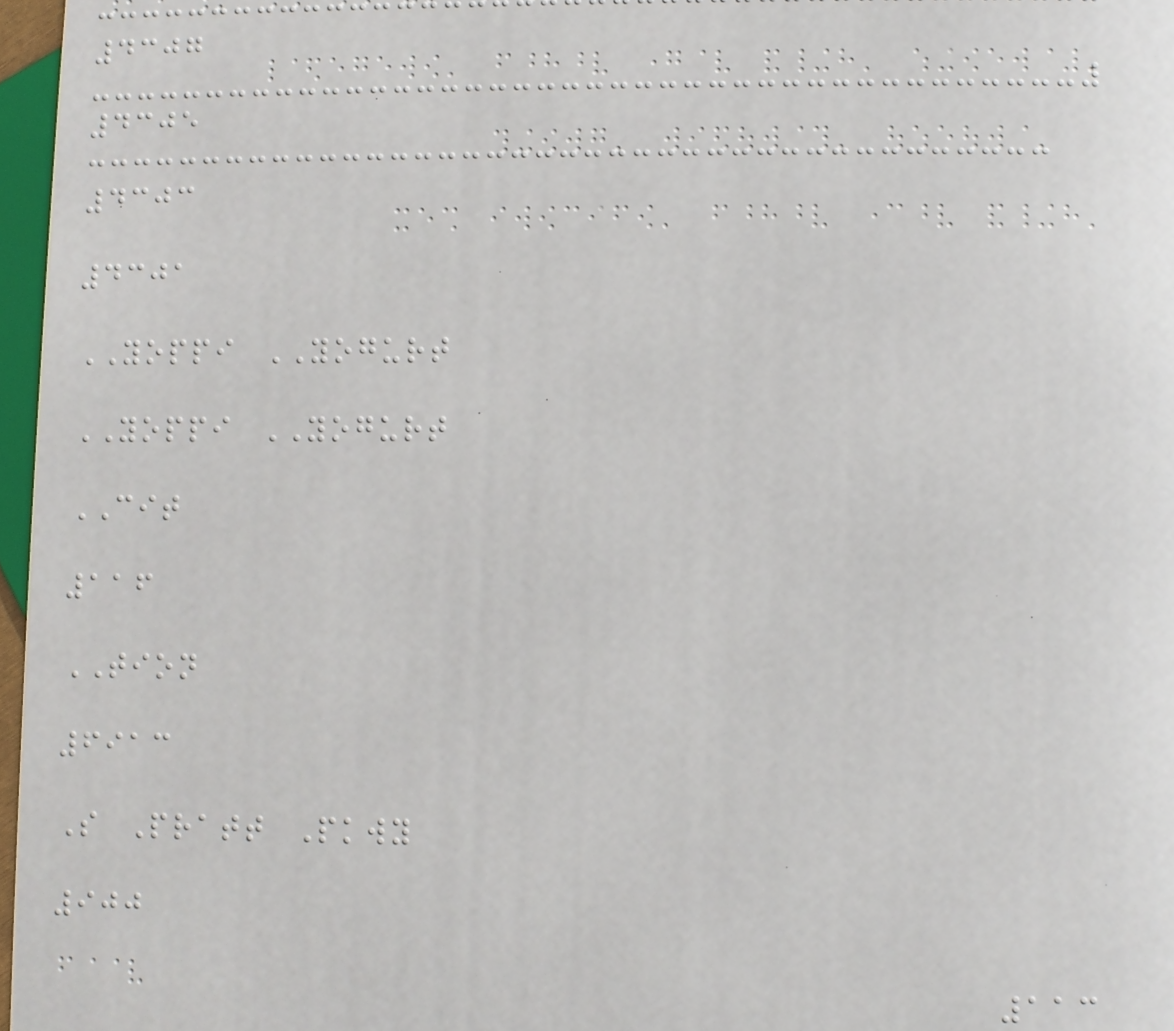4307
4305
4303
4301
YOPPI YOGURT
YOPPI YOGURT
CIT
116
TION
6913
S Pratt Pkwy
900
113
